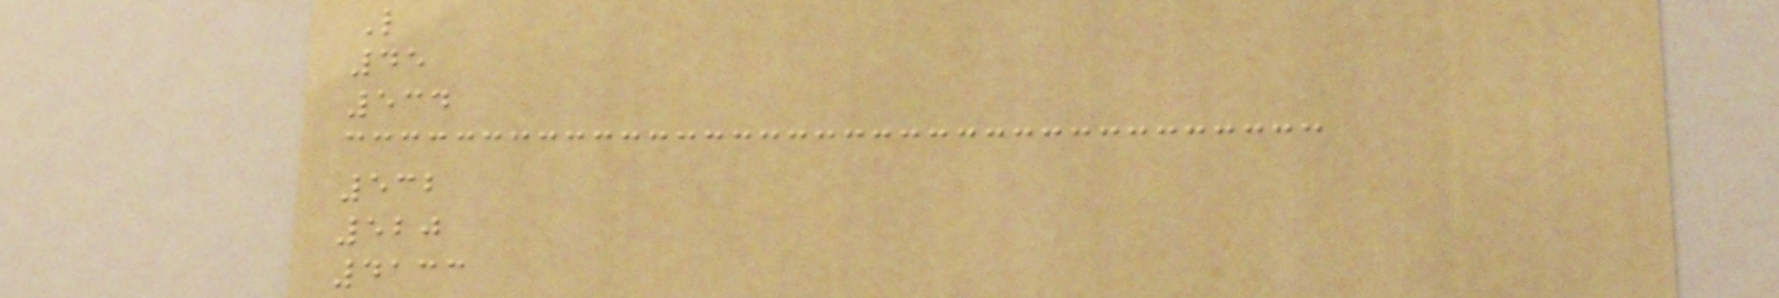L
45
534
532
520
4133
